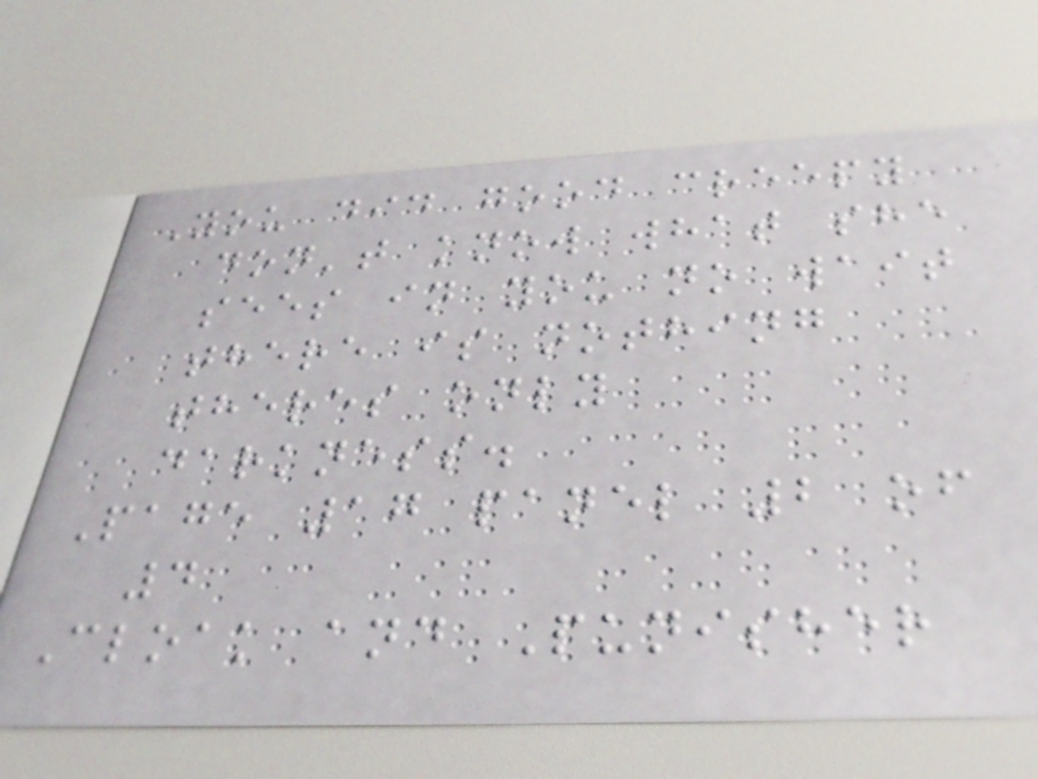You did good creepy
don't know what she
sees in you no wait
there is nothing
theres only
darkness.
Page 17 panel 2 of
4
Cloak and Punisher
